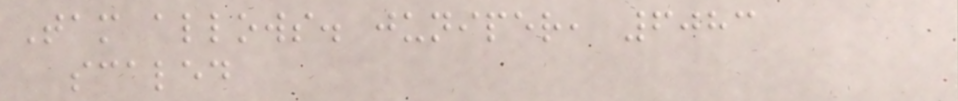Tam allows. juniper, 6083
scaled
